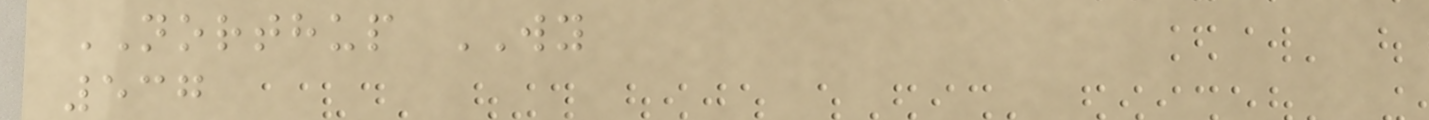NORTHUP WY
537
